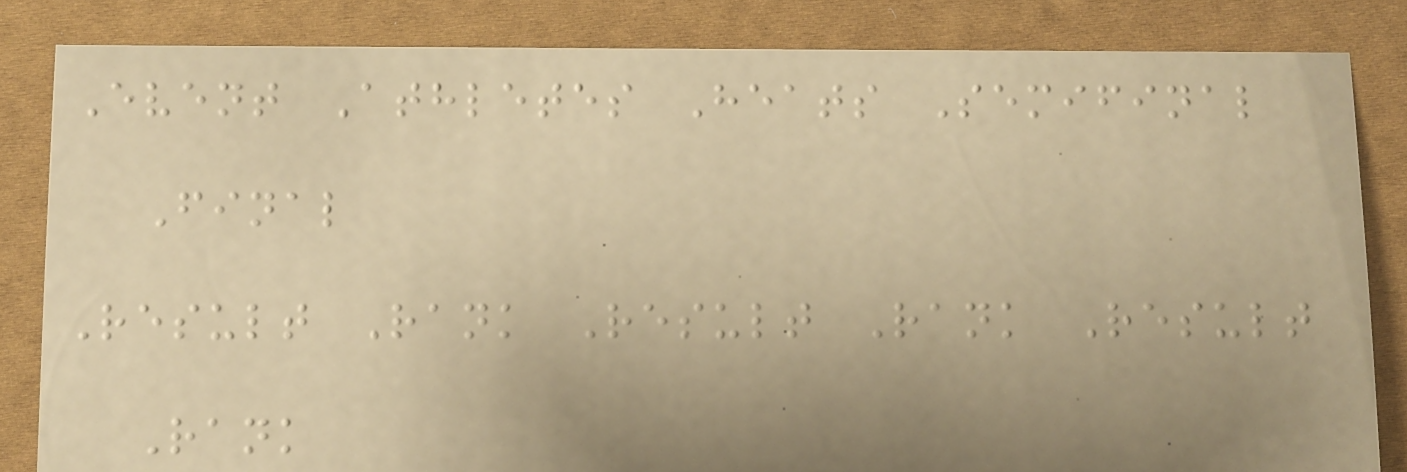Event Athletes Heats Semifinal
Final
Result Rank Result Rank Result
Rank
